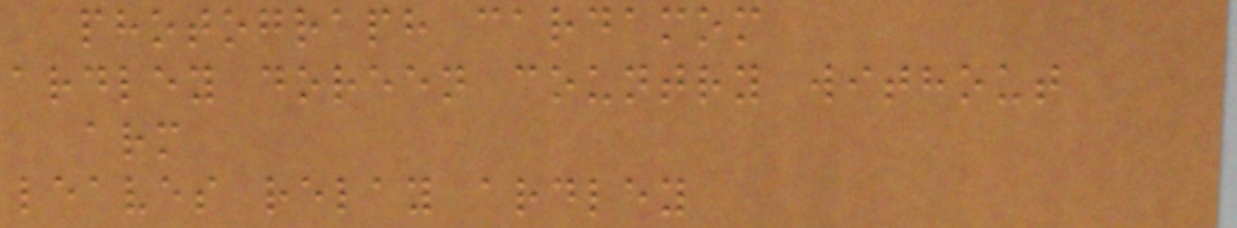photograph cardamom
ardley doreen country without
arm
leaves relay ardley
